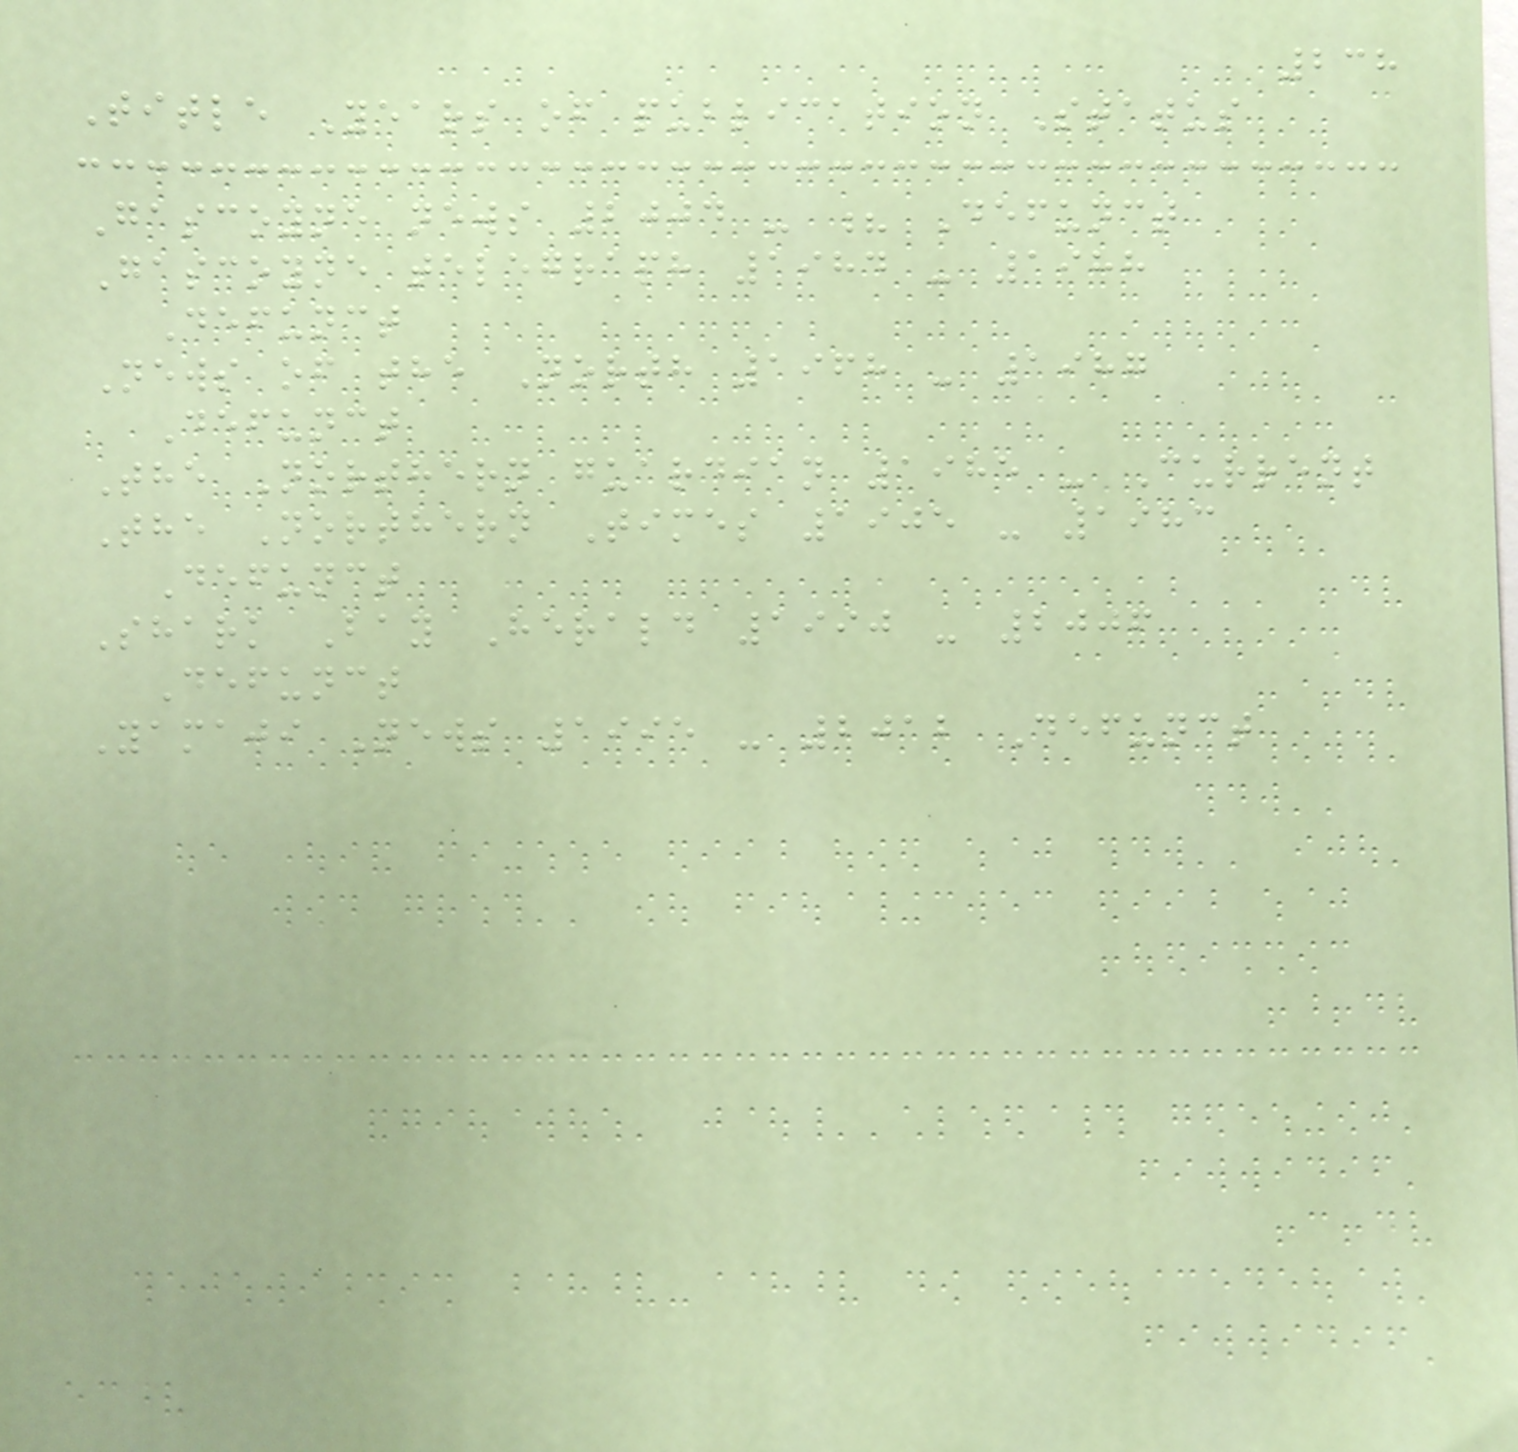238
Title Years of publication Status
Gascoyne news 2004 - ? Defunct
Gascoyne telegraph 1984 - 1988
Defunct
News of the North 1968 - 1987
Defunct
The Northern guardian 1985 - Current
The Northern Times 1905 - 1983
Defunct
Shark Bay Herald 1990 - 2006
Defunct
Yamaji News 1995 - 2012 Defunct
